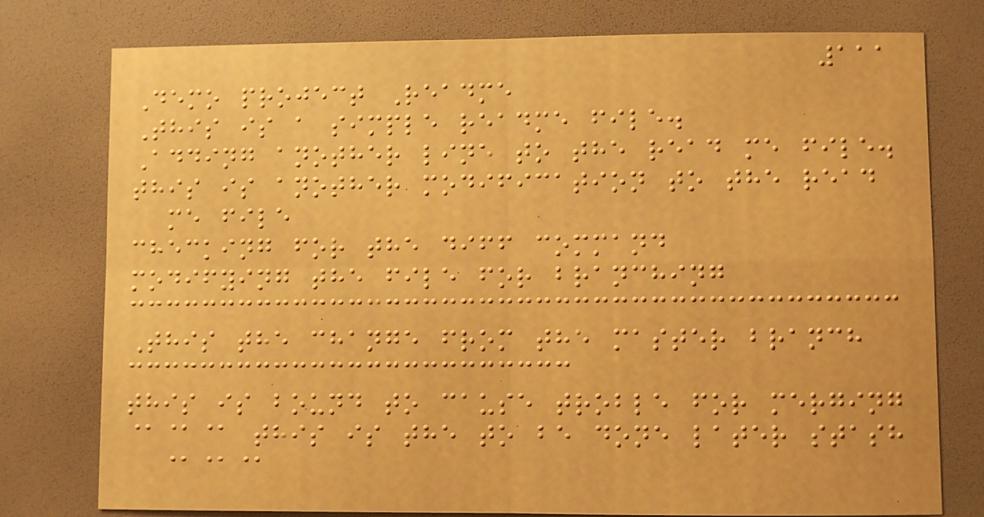111
Demo project Readme
This is a simple readme file.
Adding another line to the read me file.
this is another modification to the read
me file
checking for the diff command
modifying the file for branching
This the change from the master branch
this is bound to cause troble for merging
@@@ this is the to be done later stash
@@@
